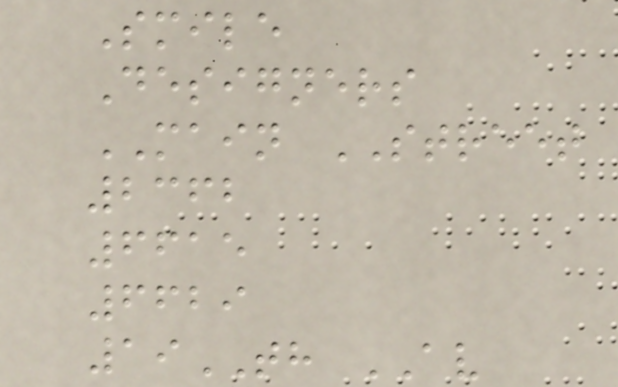Smile
Designers
MAIN STREET
2362
6615
6629
19TH AV
